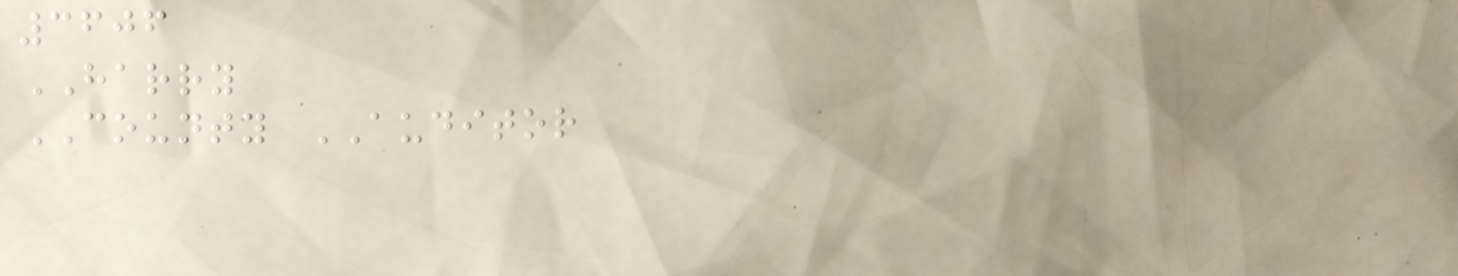3606
HARRY
COUNTY AUDITOR
